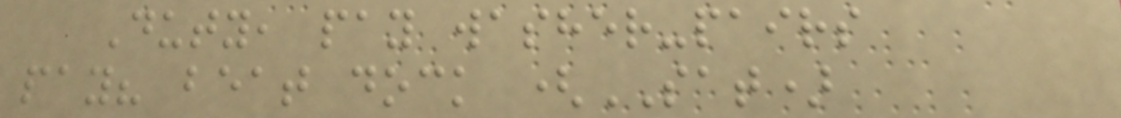Duty, pay washer-pairs
pay? beat dock (SAT)
